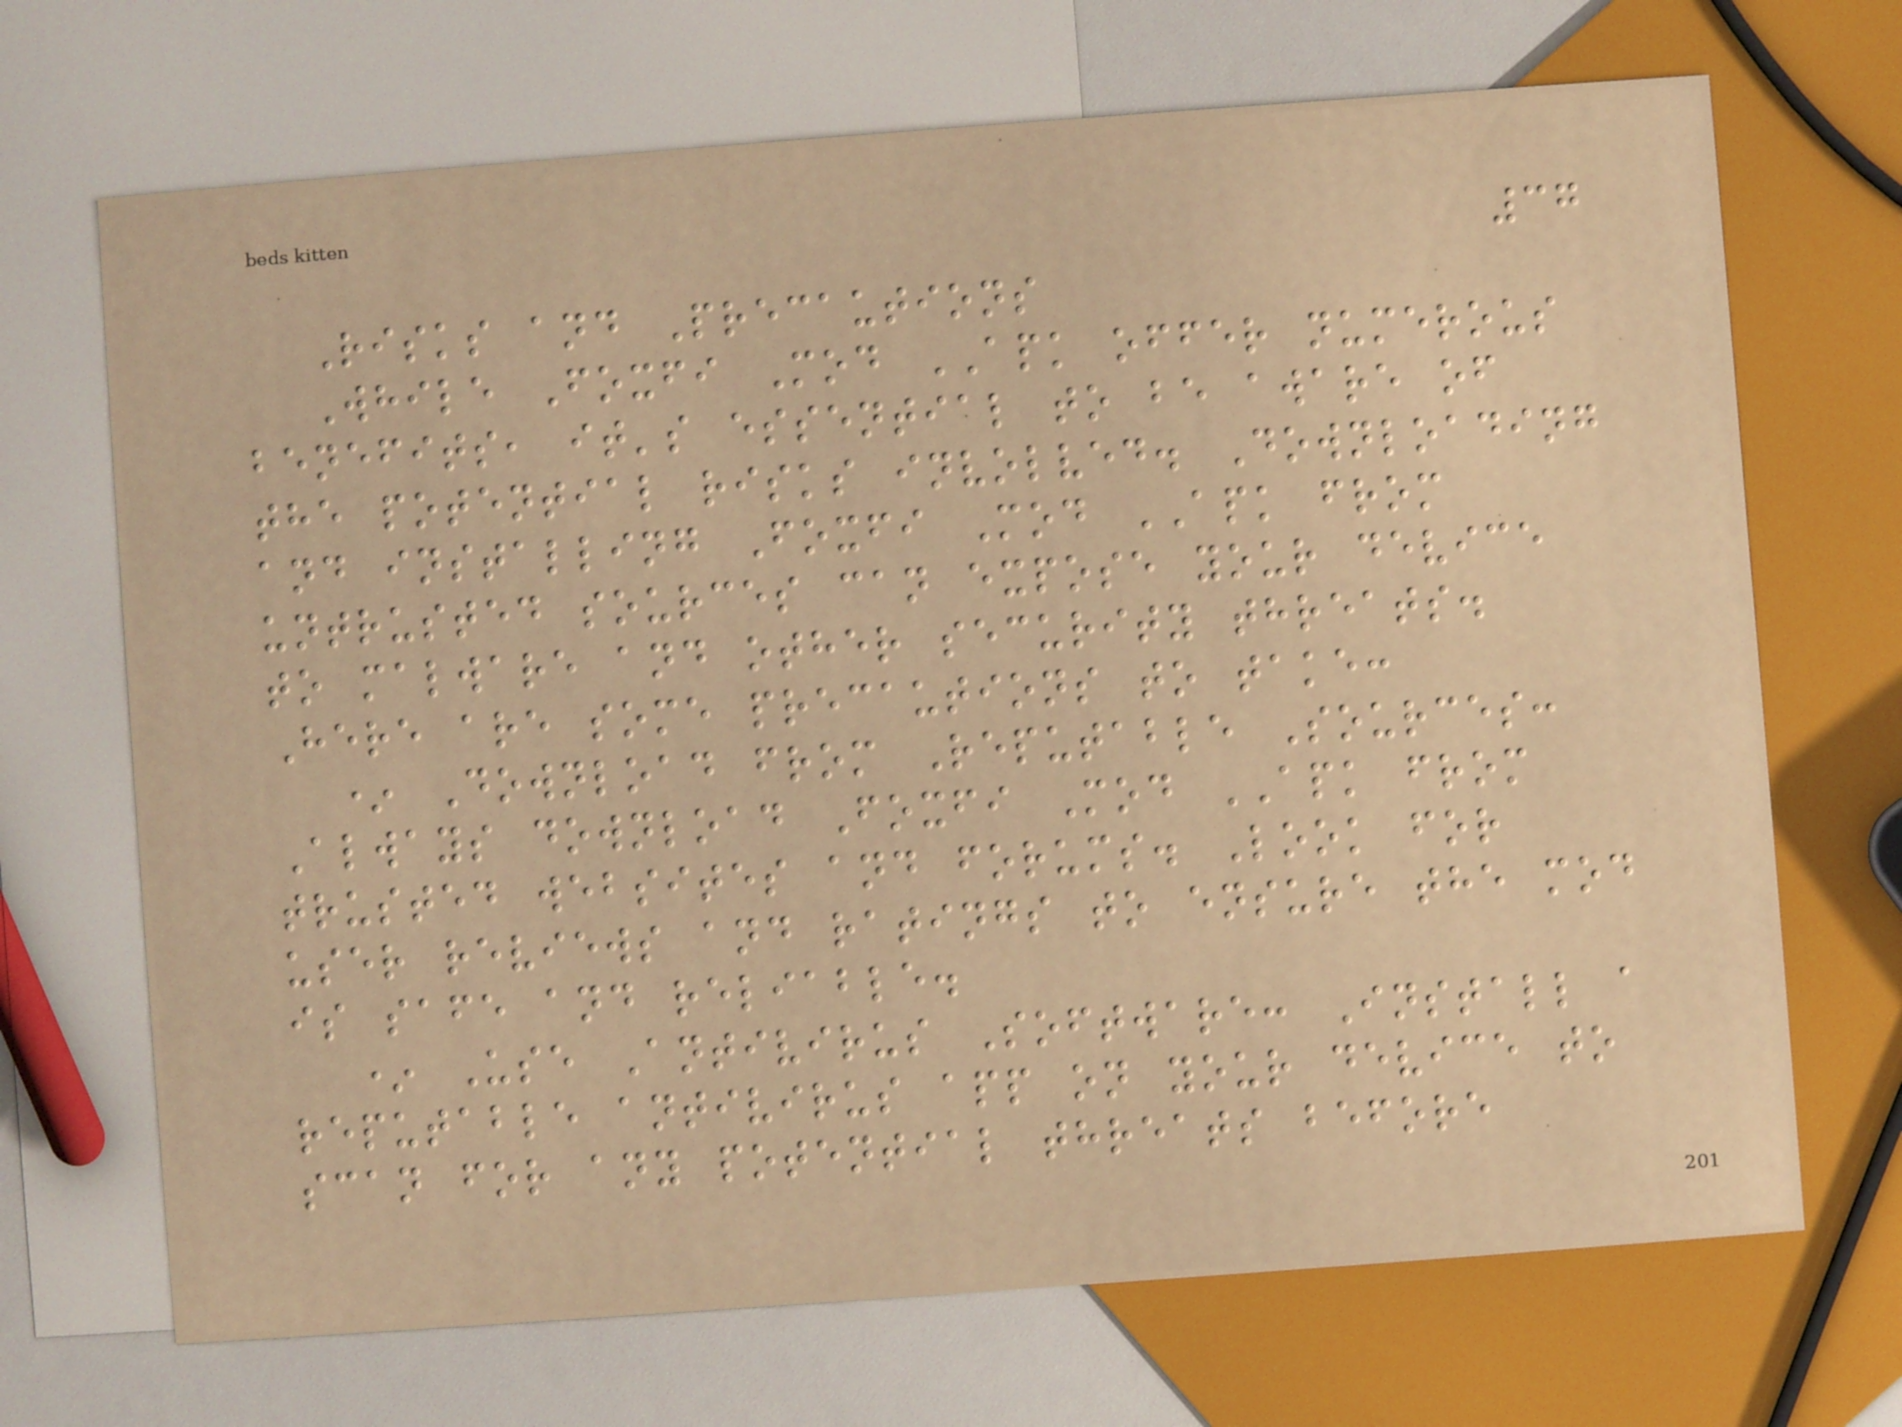37
Risks and Precautions
While Foxfi Mod APK offer numerous
benefits, it's essential to be aware of
the potential risks involved. Downloading
and installing Foxfi Mod APK from
untrusted sources can expose your device
to malware and other security threats.
Here are some precautions to take:
* Download from Reputable Sources:
Always download Foxfi Mod APK from
trusted websites and forums. Look for
user reviews and ratings to ensure the mod
is safe and reliable.
* Use Antivirus Software: Install a
reputable antivirus app on your device to
scan for any potential threats before
